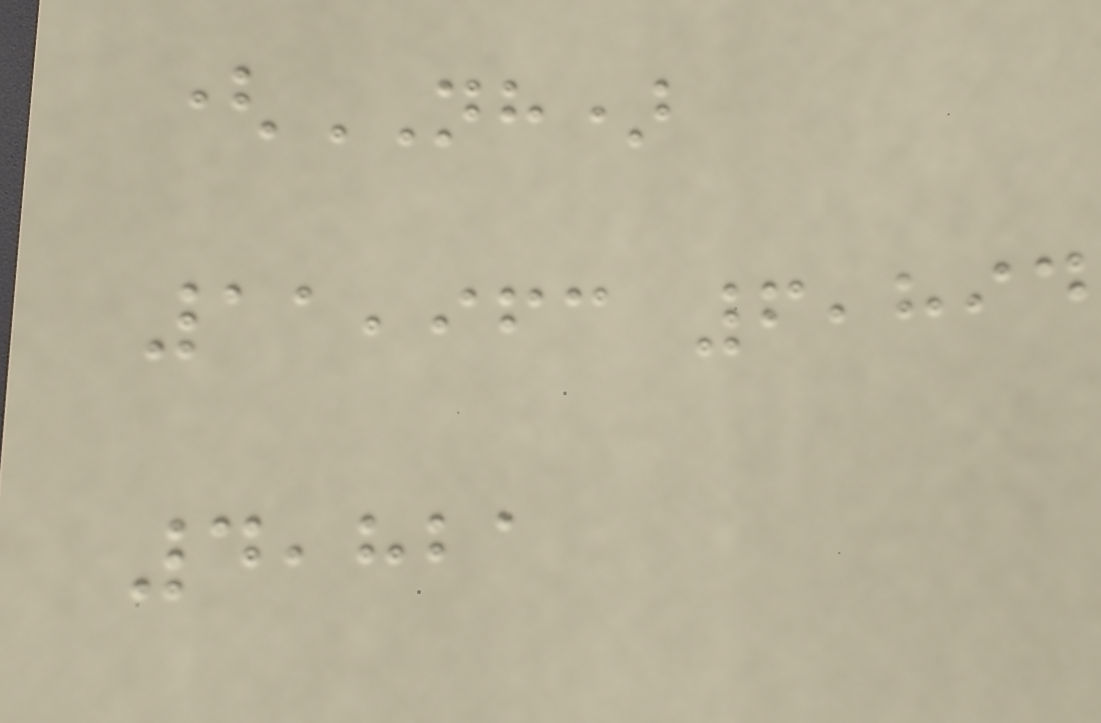(NH)
11,963 6,894
4,821
